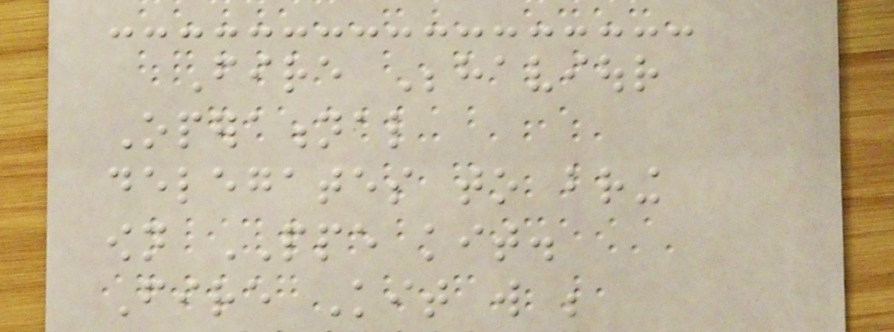Fire Behaviour
Operational
delegates to bring
own PPE kit.
Fire Kit will be
